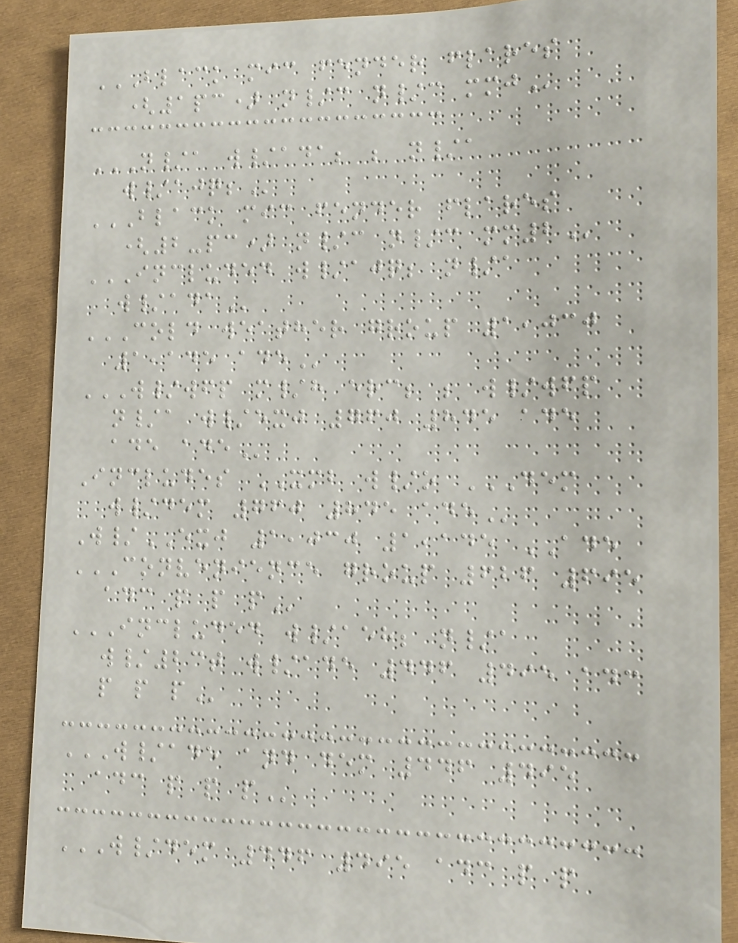BLACK MIC FENDER FLARES
(1PC) N/C N/C MMJ
N/A W/ADA; ; N/A
W/AJQ;
BLACK MIC FENDER FLARES
(2-PC) N/C N/C MM2
INCLUDED W/AJQ; N/A
W/ADA
COLD WEATHER GROUP 1,030
1,145 ADE
W/WFP M/H ERC; ; W/WFP
N/A W/EXJ 760 845 ADE
ADE ADE
Includes XMB w/o DEM
W/DEM 760 845 ADE
W/EXJ 1,030 1,145 ADE
CONVENIENCE GROUP 626 695
ADC P P P
INCLUDED W/AEH; N/A
W/23T W/ADE 446 495 ADC
P P P
W/ADE AND DEM 446 495
ADC P P P
W/DEM 446 495 ADC P P
